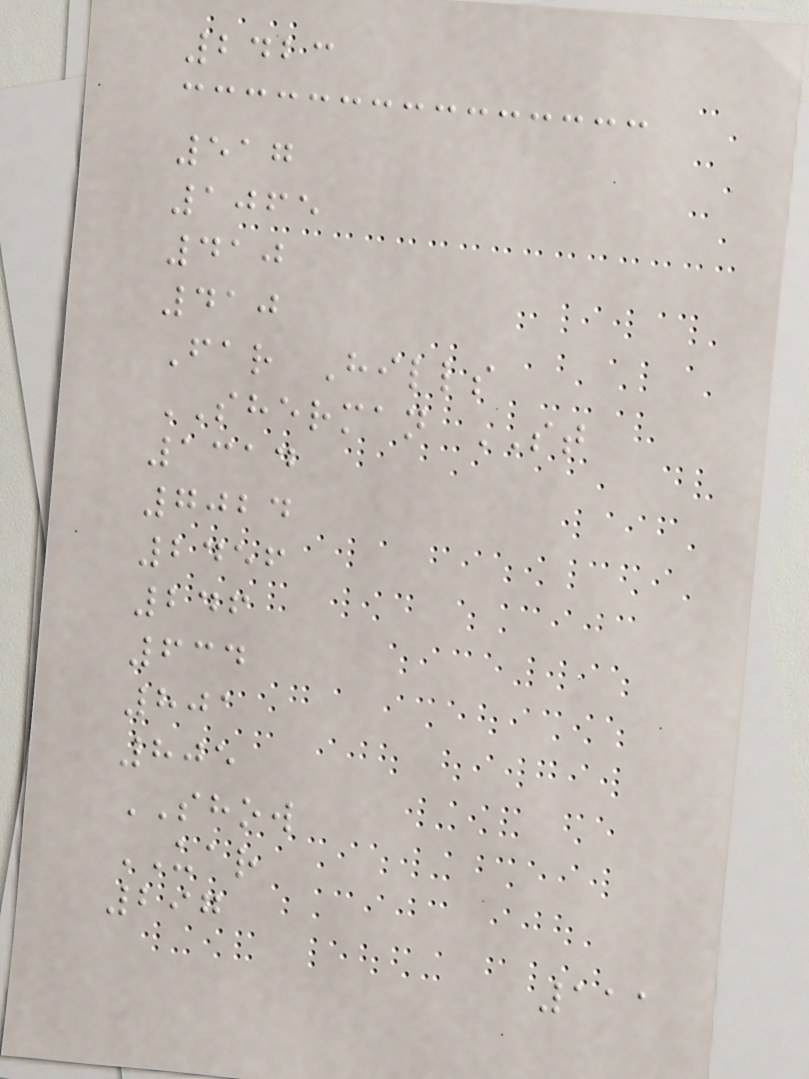2423
517
1065
410
410
Far Hills
SHERMAN ST
1314
7024
2456
246
634
801
805
SHOW
UAR
297
111
